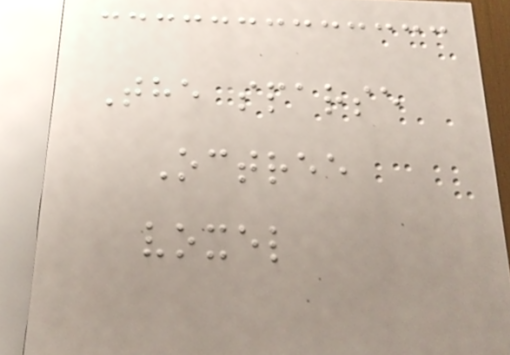The sparse
Octree
voxel
